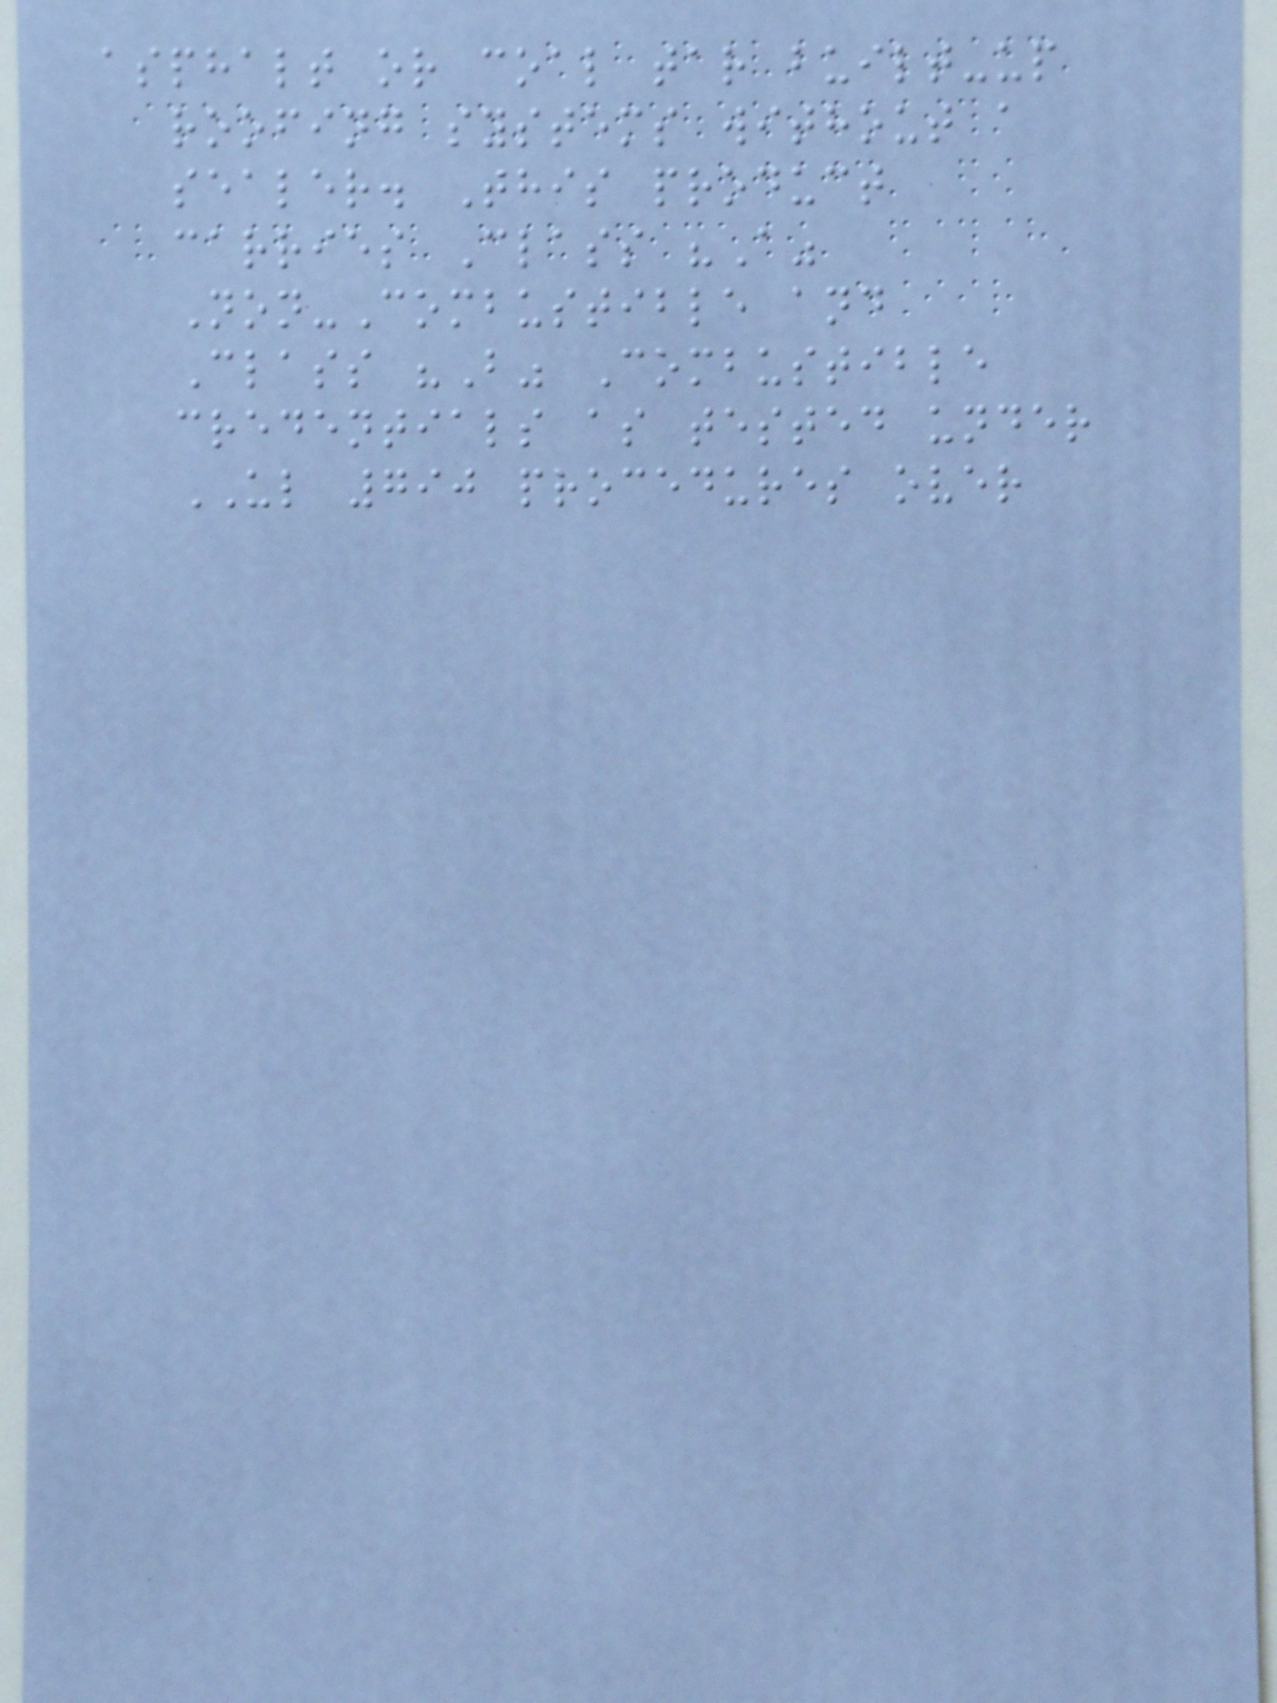asphalt or coal tar built-up
roofing systems without a
sealer. This product
carries Class "A"
Non-Combustible and
Class "B" Combustible
credentials as tested under
UL 790 procedures over
